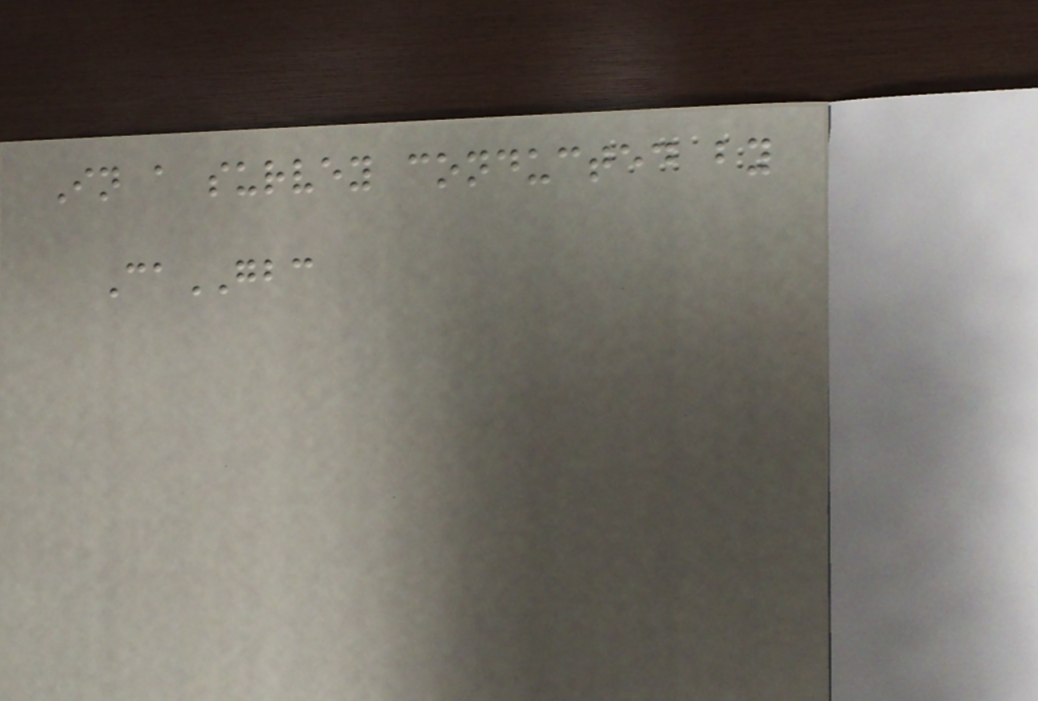In a survey conducted by
CaGBC
